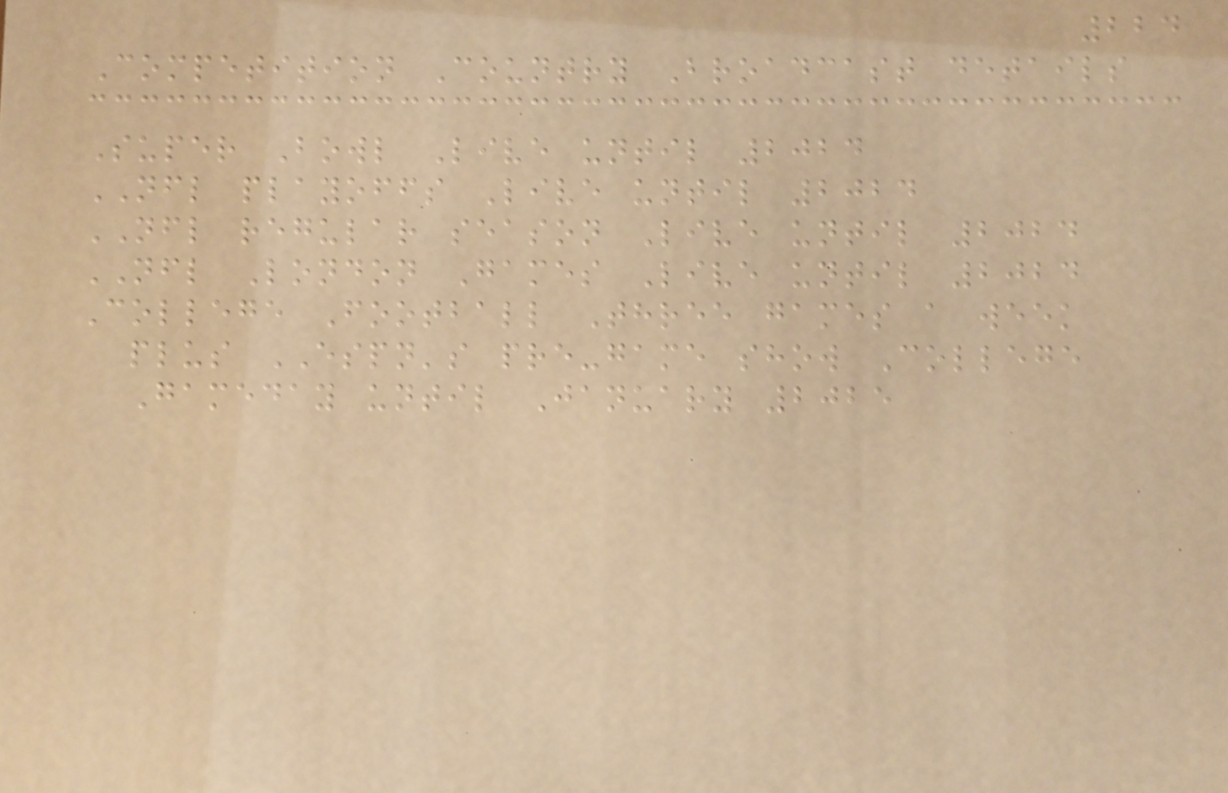224
Competition Country Broadcast details
Super Bowl Live until 2024
NFL playoffs Live until 2024
NFL regular season Live until 2024
NFL London Games Live until 2024
College Football Three games a week
plus ESPN's pre-game show College
Gameday until January 2025
